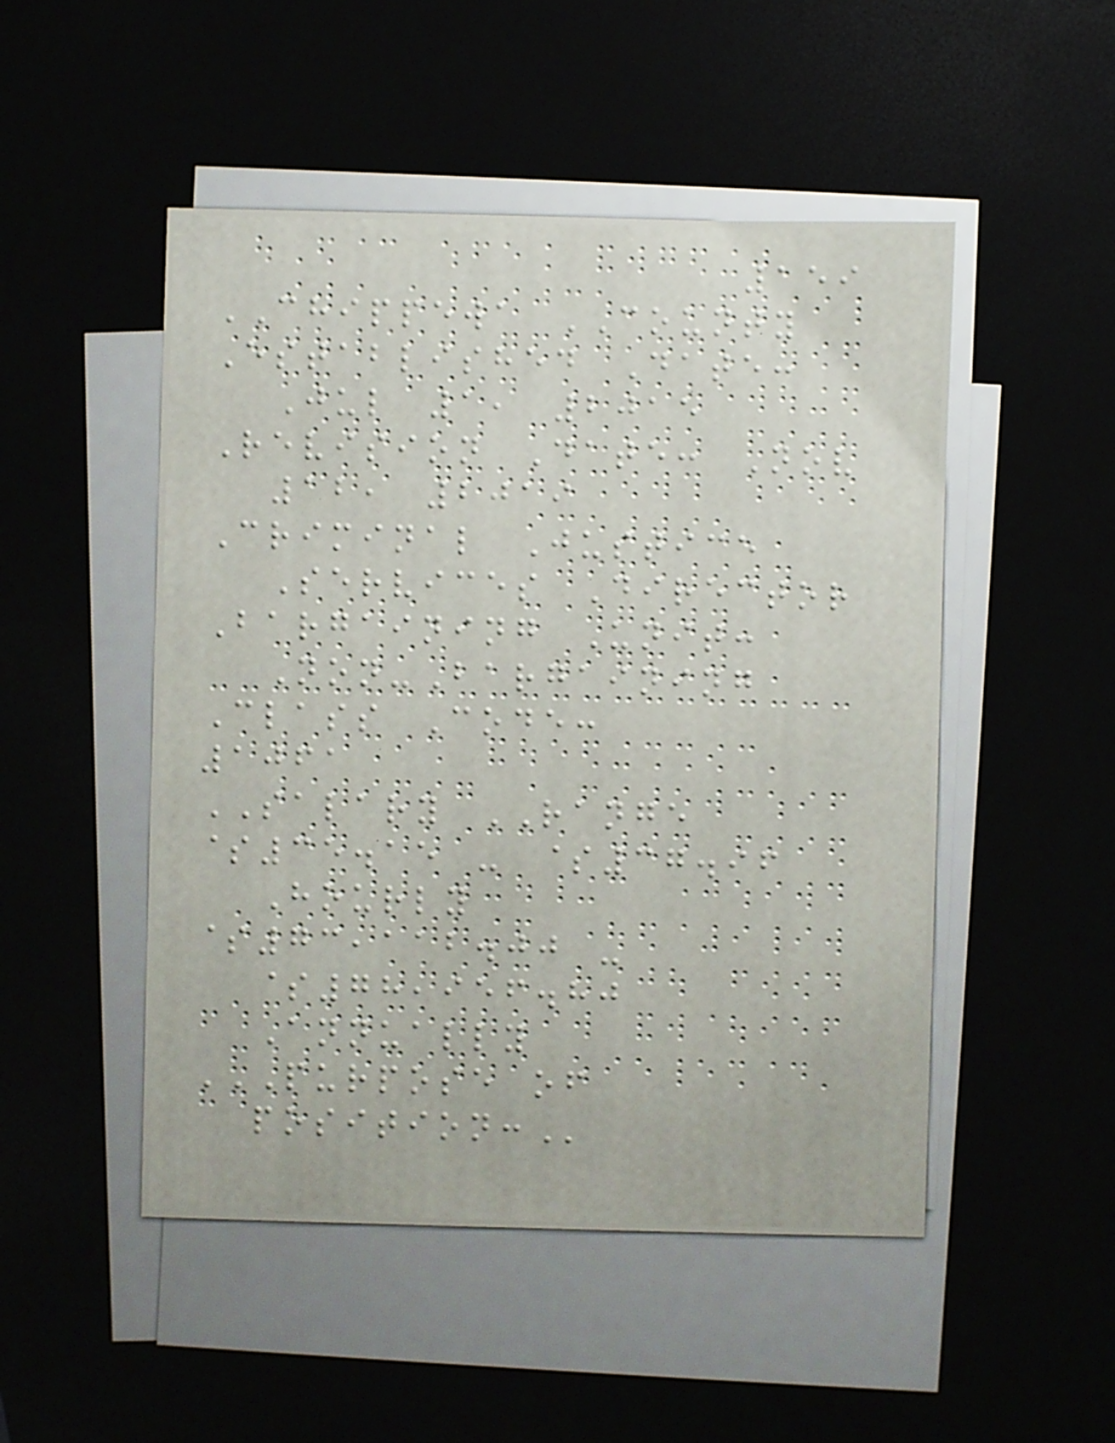159
CHIPPEWA COUNTY
Established Date:
Jul 1, 2015
Revision Date: Nov
12, 2019
Criminal Justice
Services Director
Bargaining Unit:
Non-Bargaining
Class Code:
1061
SALARY RANGE
$35.15 - $37.96
Hourly
$73,112.00 -
$78,956.80
Annually
PURPOSE OF
POSITION:
